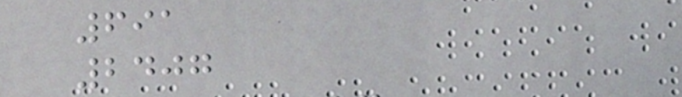691
2407
